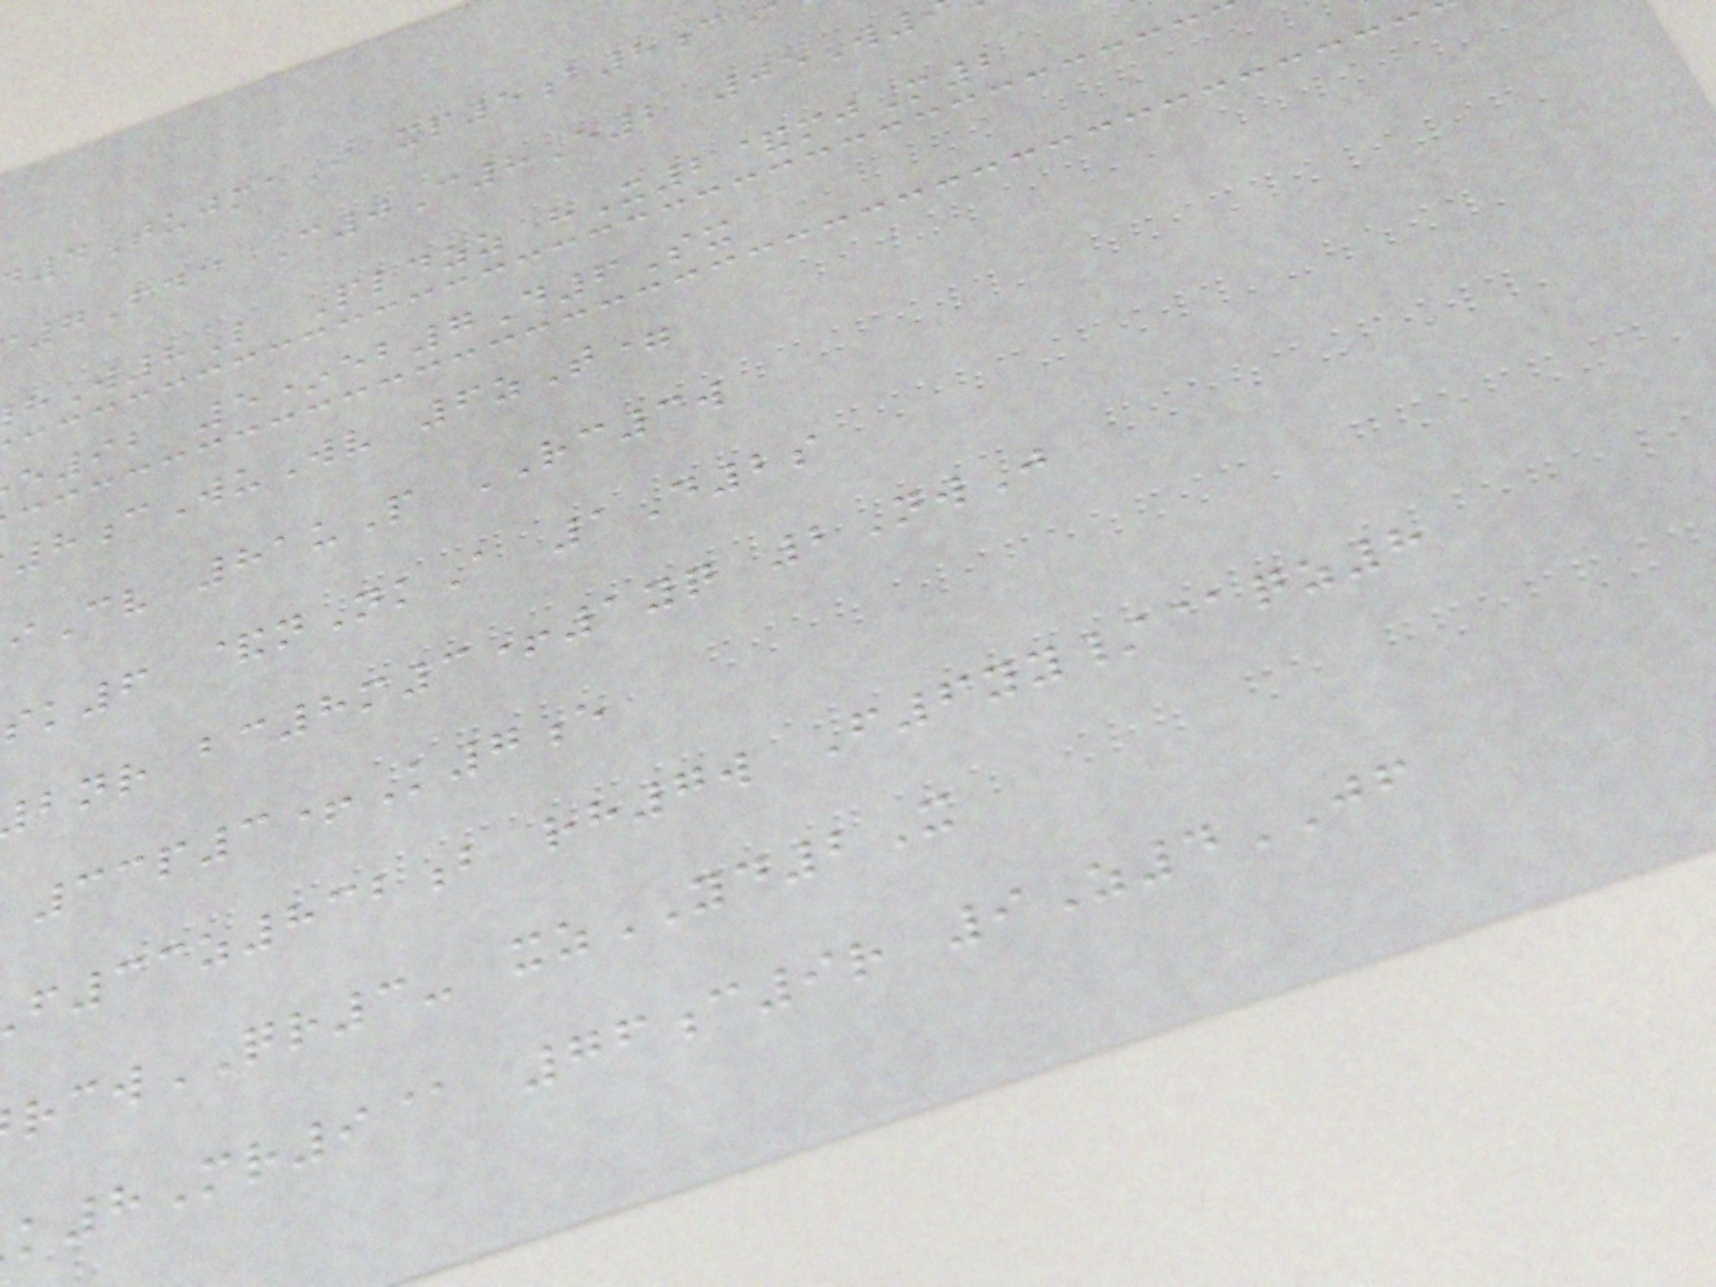4TujmaI xp5a8c
7Fdc C0C8E2 05W
W8L Pldzz hX2&mjM2
e92 5*eb7D6Sx
8cWuWv 6zT=
iCv 81uP RC3w
sk6 &nNkA 1D2s
bnr bc8m3+1yq 2NwJ
33p3+K7e
f33z832b rh7w F6yy/@qz8
rcwQR3- xzYD2X
8Mr9@ 76c9r 9Z4JF
